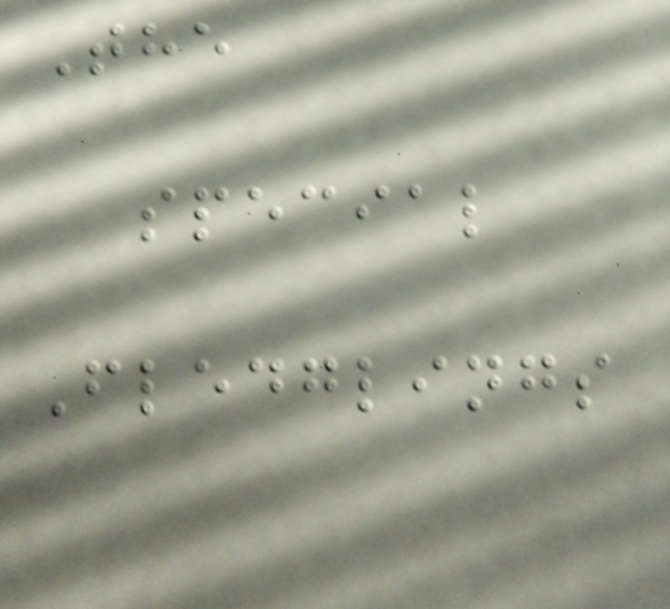The
special
Fledglings
